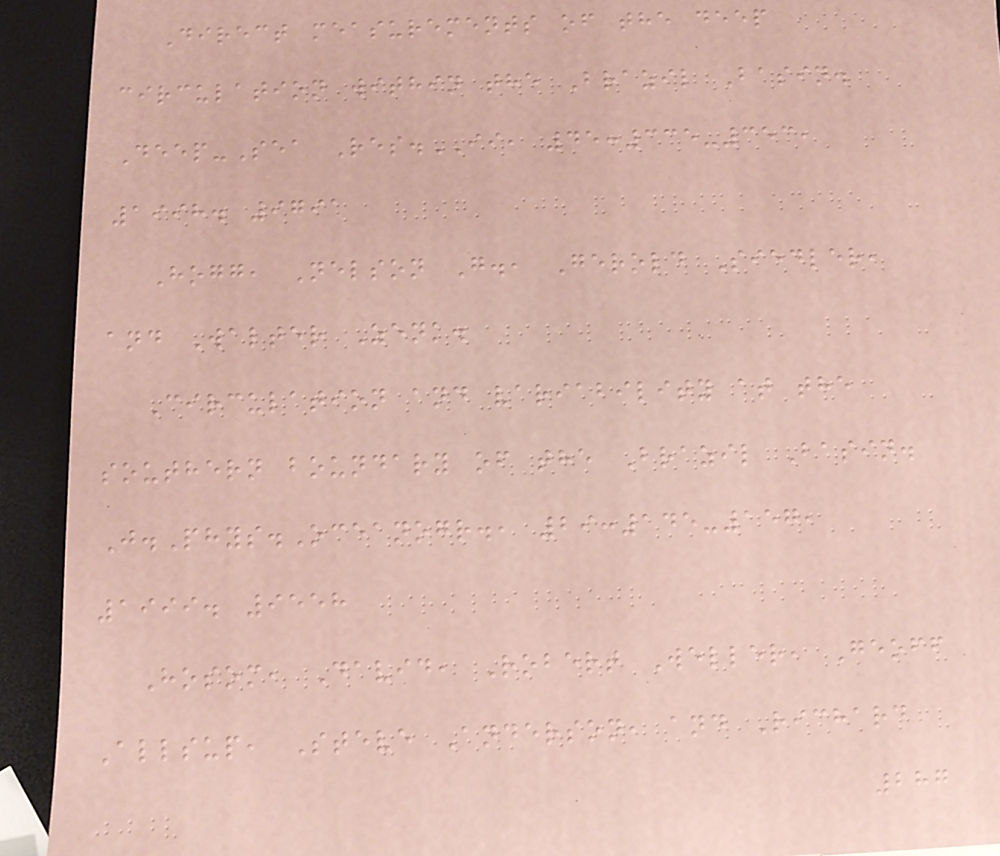Direct measurements of the deep
circulation within the Brazil Basin.
Deep-Sea Res.II, 45:335-353,
1998. 9791
Hogg, Nelson G., Gerold Siedler,
and Walter Zenk.
Circulation and variability at the
southern boundary of the Brazil Basin.
J.Phys.Oceanogr., 29:145-157,
1999. 9558
Hosom, David, Robert Weller, Geoff
Allsup, Steve Anderson, and Richard
287
